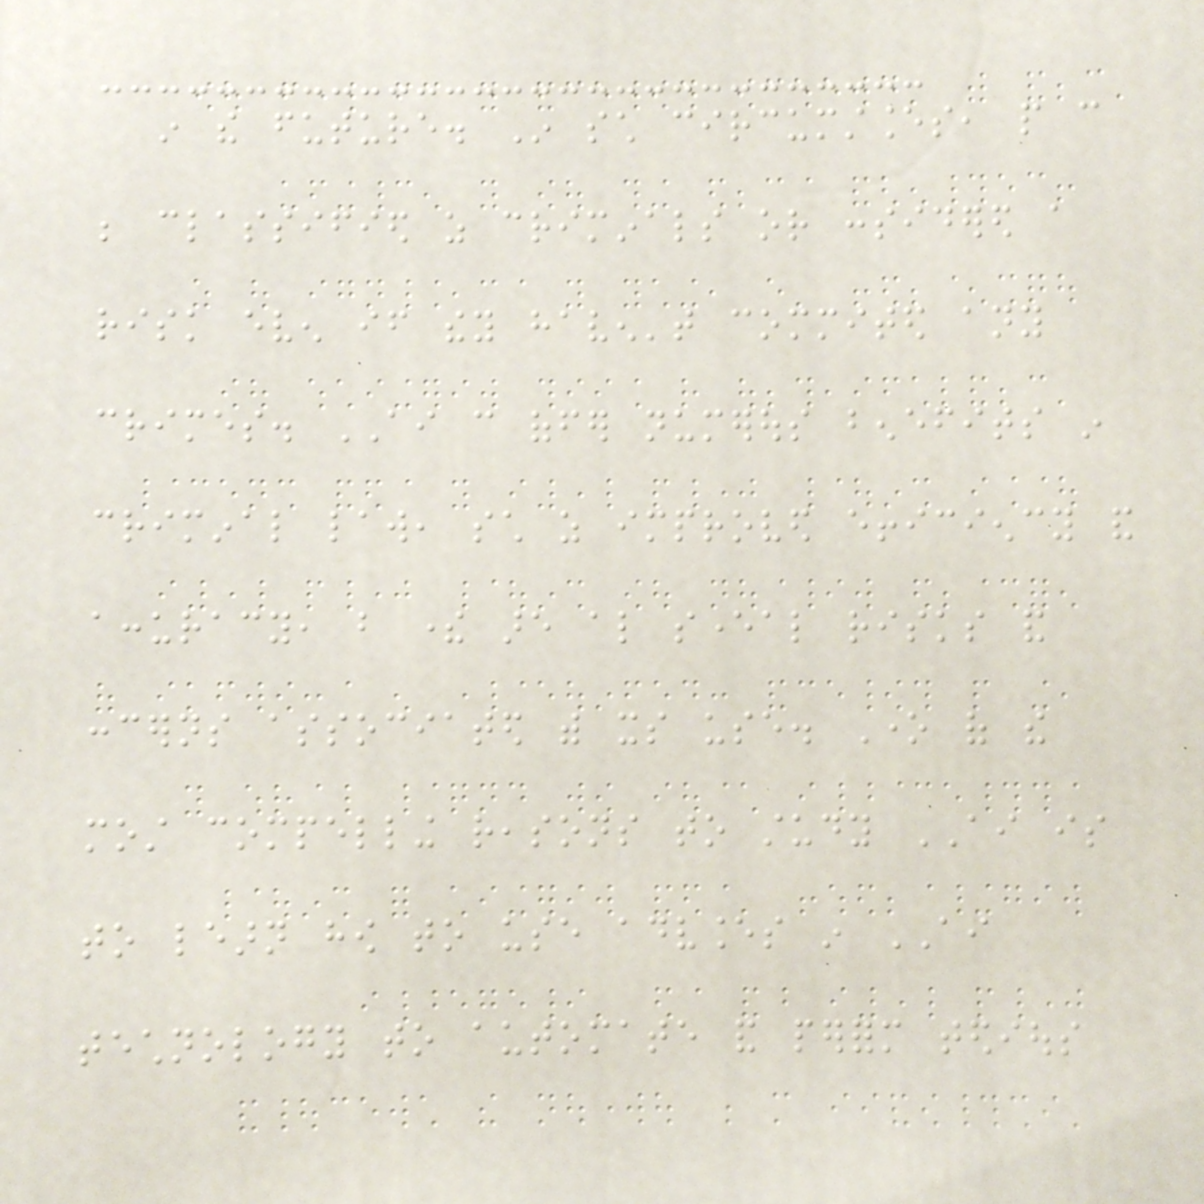in the future. In such circumstances, people can
be classified as criminals or considered a
risk even if they haven't commited any
crimes. AI can offer numerous benefits in
criminal law, such as improved efficiency and
accuracy, but there are also several risks and
concerns associated with its use. One of the
most compelling reasons to study AI is
to learn how to use advances in AI
technology to automate and perform tedious
